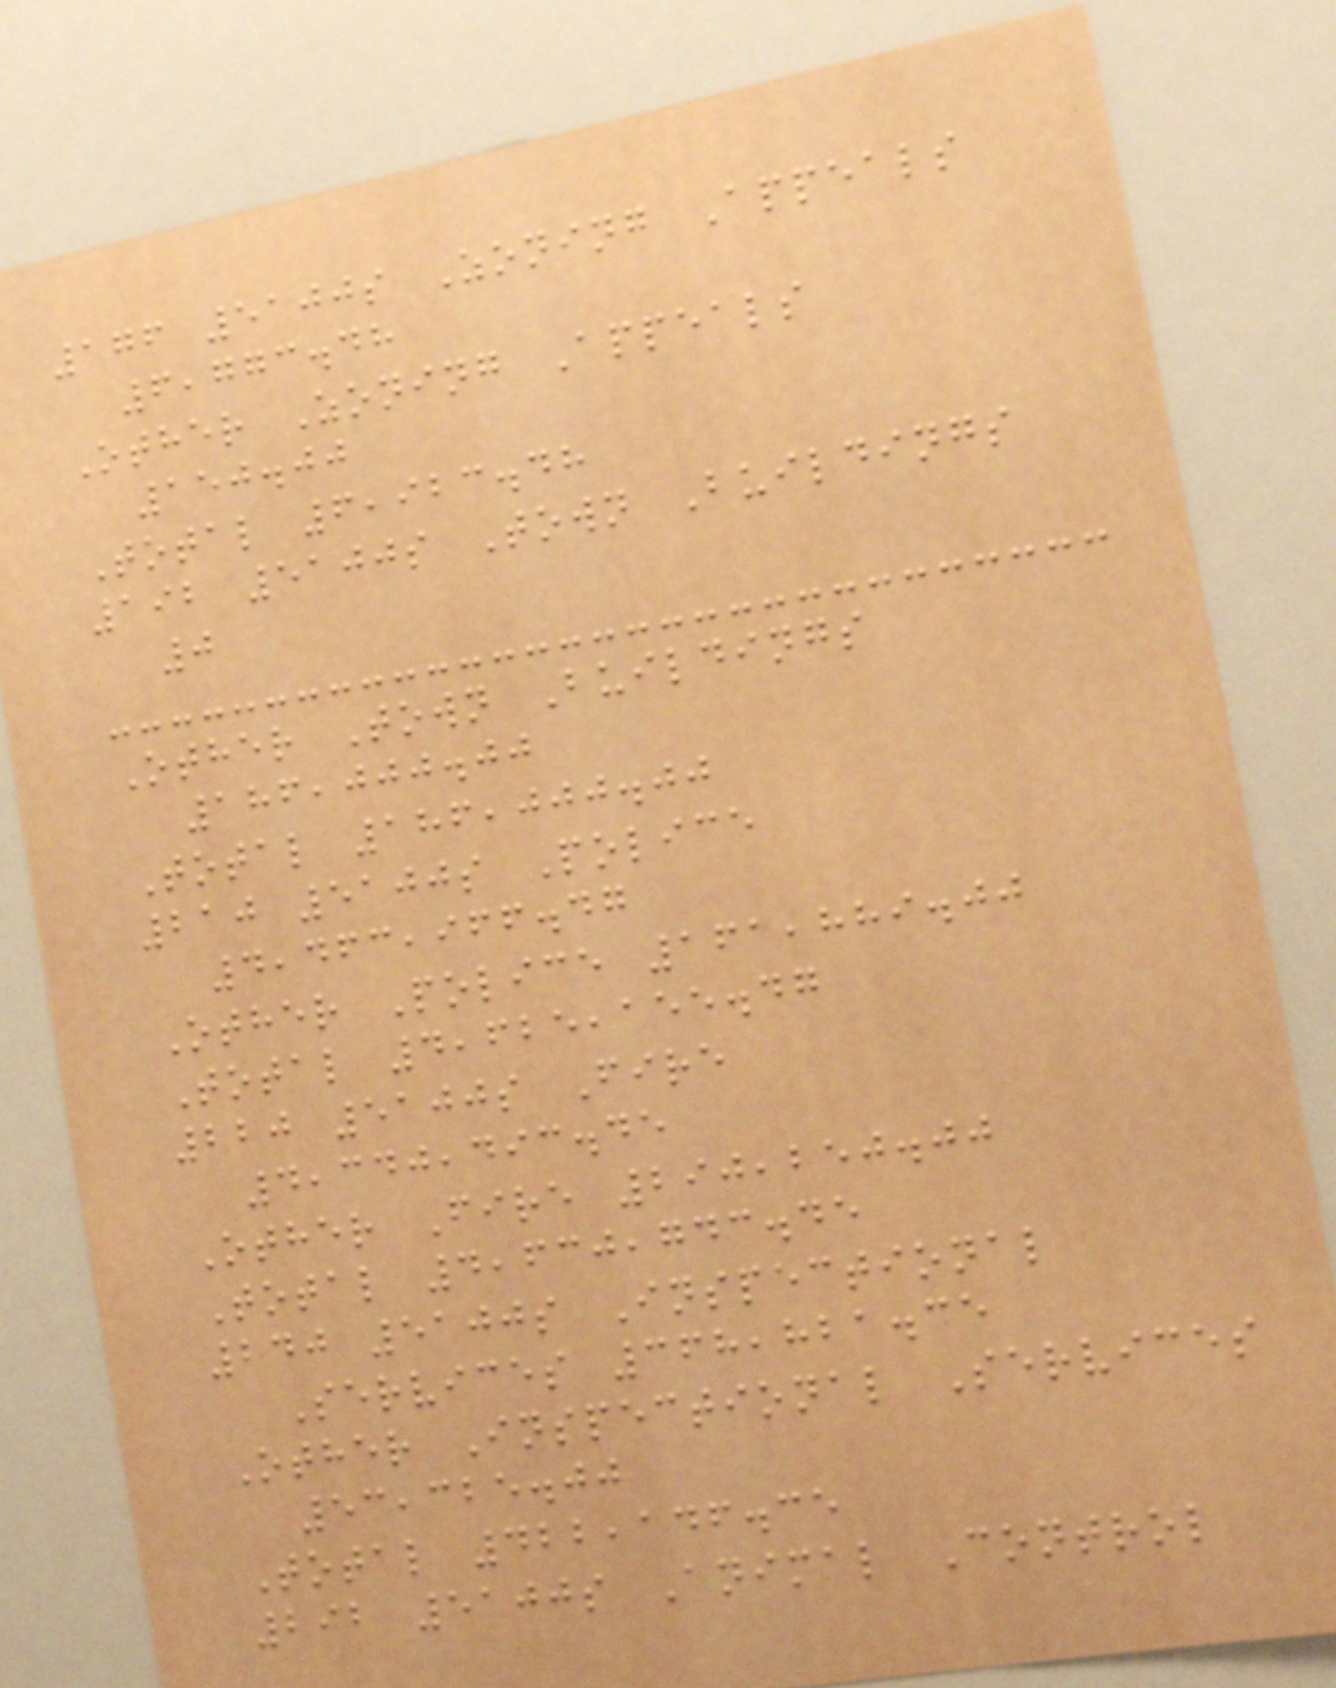176 5100s Zoning Appeals
6,773.48
Other Zoning Appeals
150.00
Total 6,923.48
192 5100s Town Buildings
0
Other Town Buildings
186,000.00
Total 186,000.00
210 5100s Police
4,463,966.47
Other Police 161,889.00
Total 4,625,155.47
220 5100s Fire
4,340,493.45
Other Fire 290,250.00
Total 4,630,743.45
240 5100s Inspectional
Services 368,821.35
Other Inspectional Services
53,325.00
Total 422,146.35
292 5100s Animal Control
